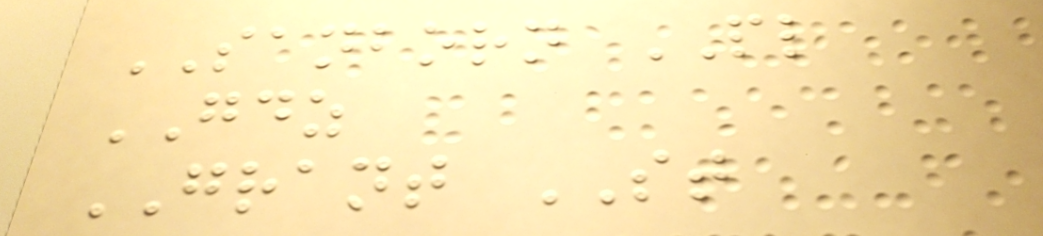SANBORN PL
GDZ
GRANT ST
